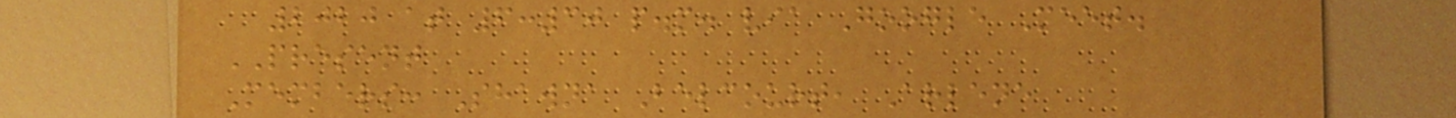2020 at 6:30 p.m. via Google Meet.
PRESENT
Members: Shawna Belcourt, Arlene
